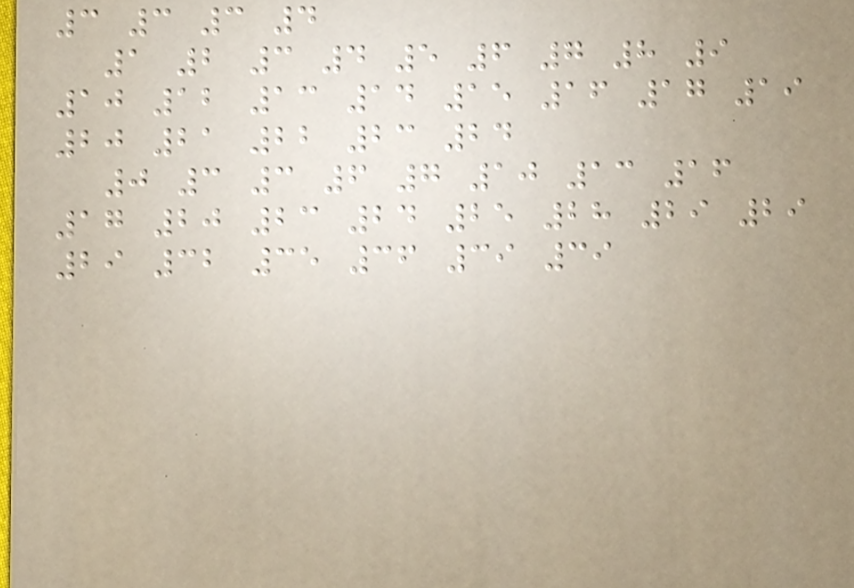3 3 3 4
1 2 3 4 5 6 7 8 9
10 12 13 14 15 16 17 19
20 21 22 23 24
0 3 3 6 7 10 13 16
17 20 23 24 25 28 29 29
29 32 35 36 39 39
